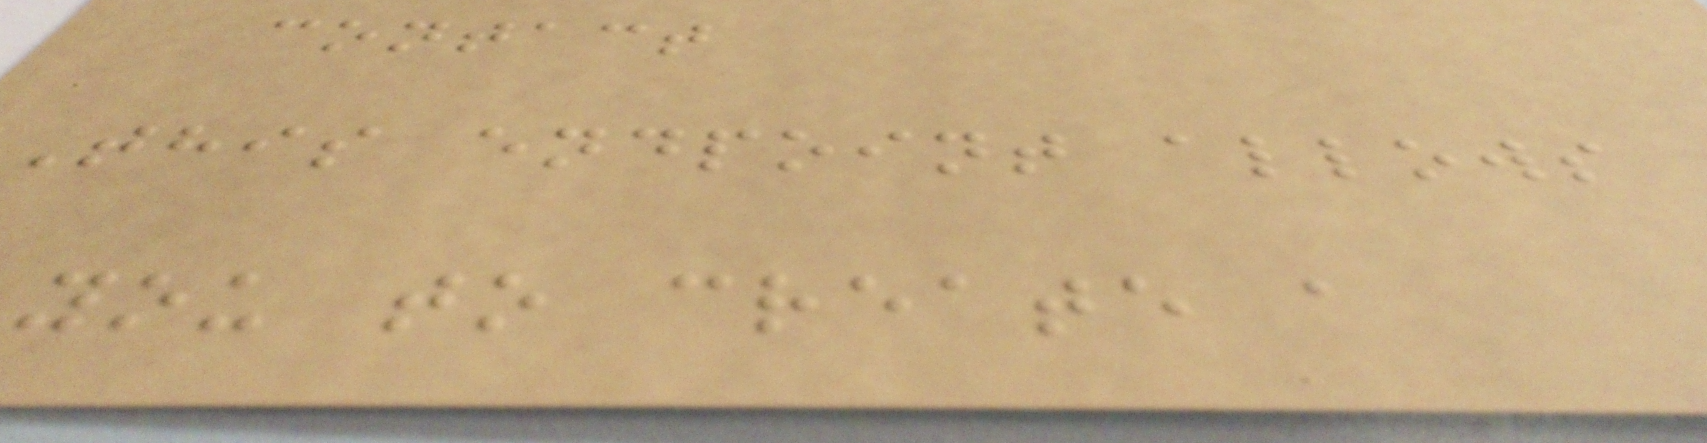contact
This endpoint allows
you to create a
